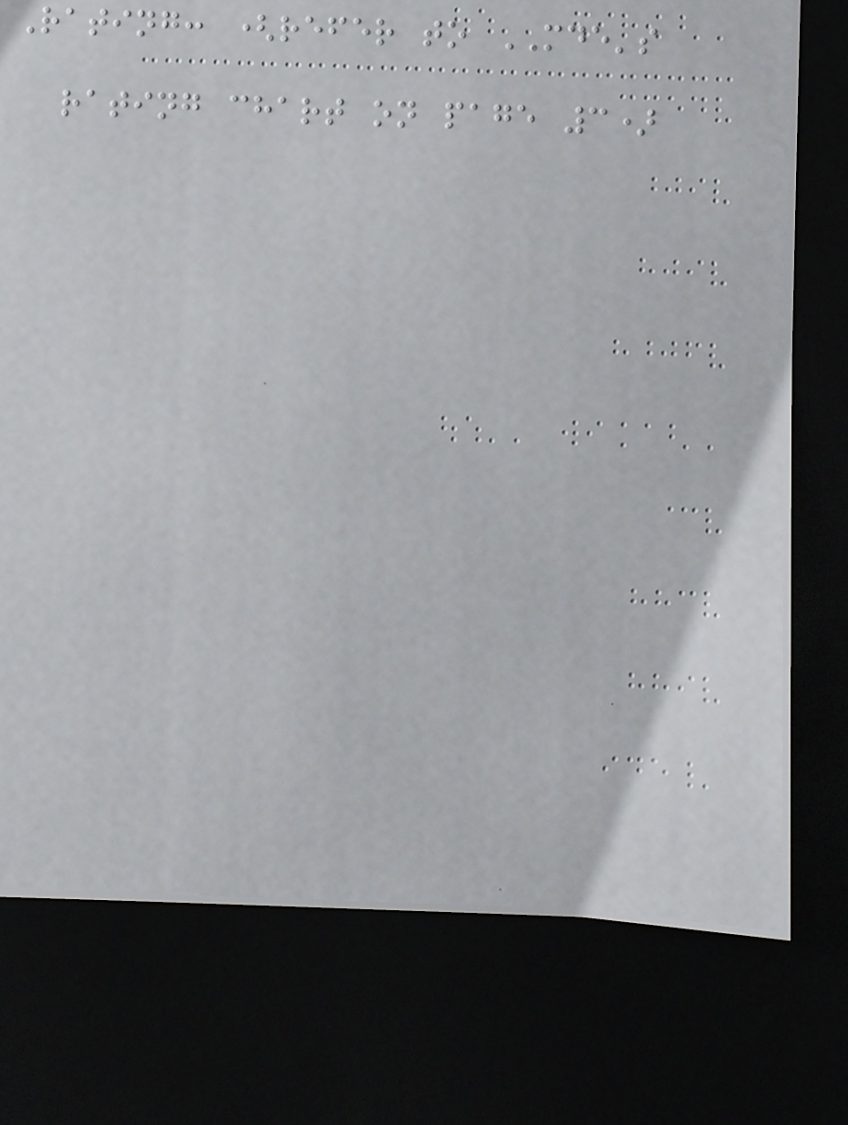Rating: (refer to MDE's
rating chart on page 3)
